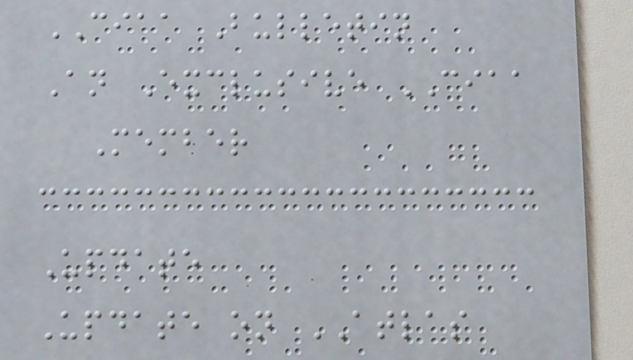CIAA Bulletin
An Exclusive CIAA
Member
Update
Update on ATLAS
